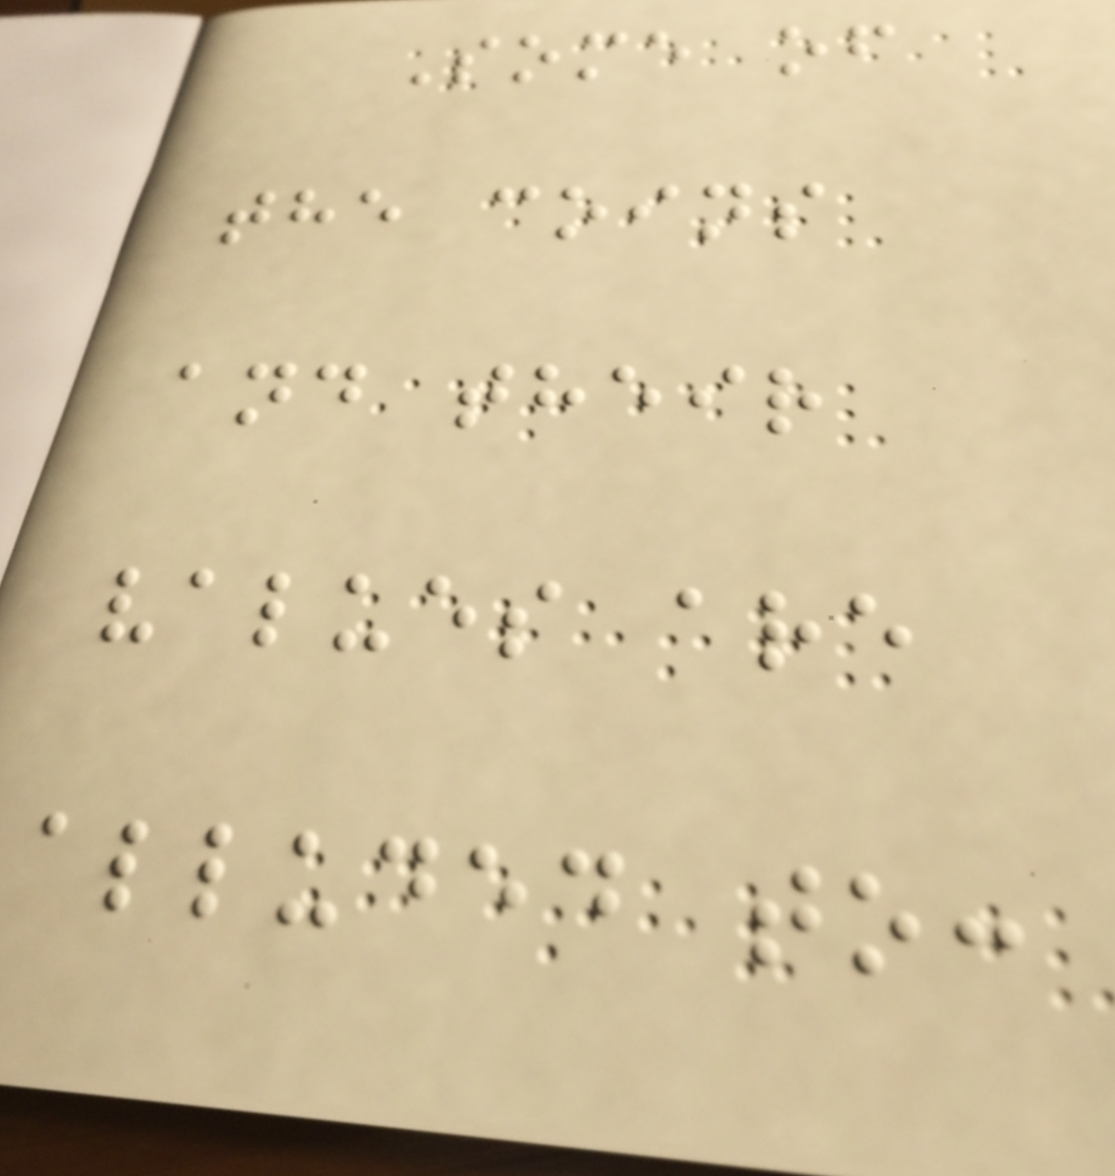Some of
the coins
and their
values are
alluded to:
